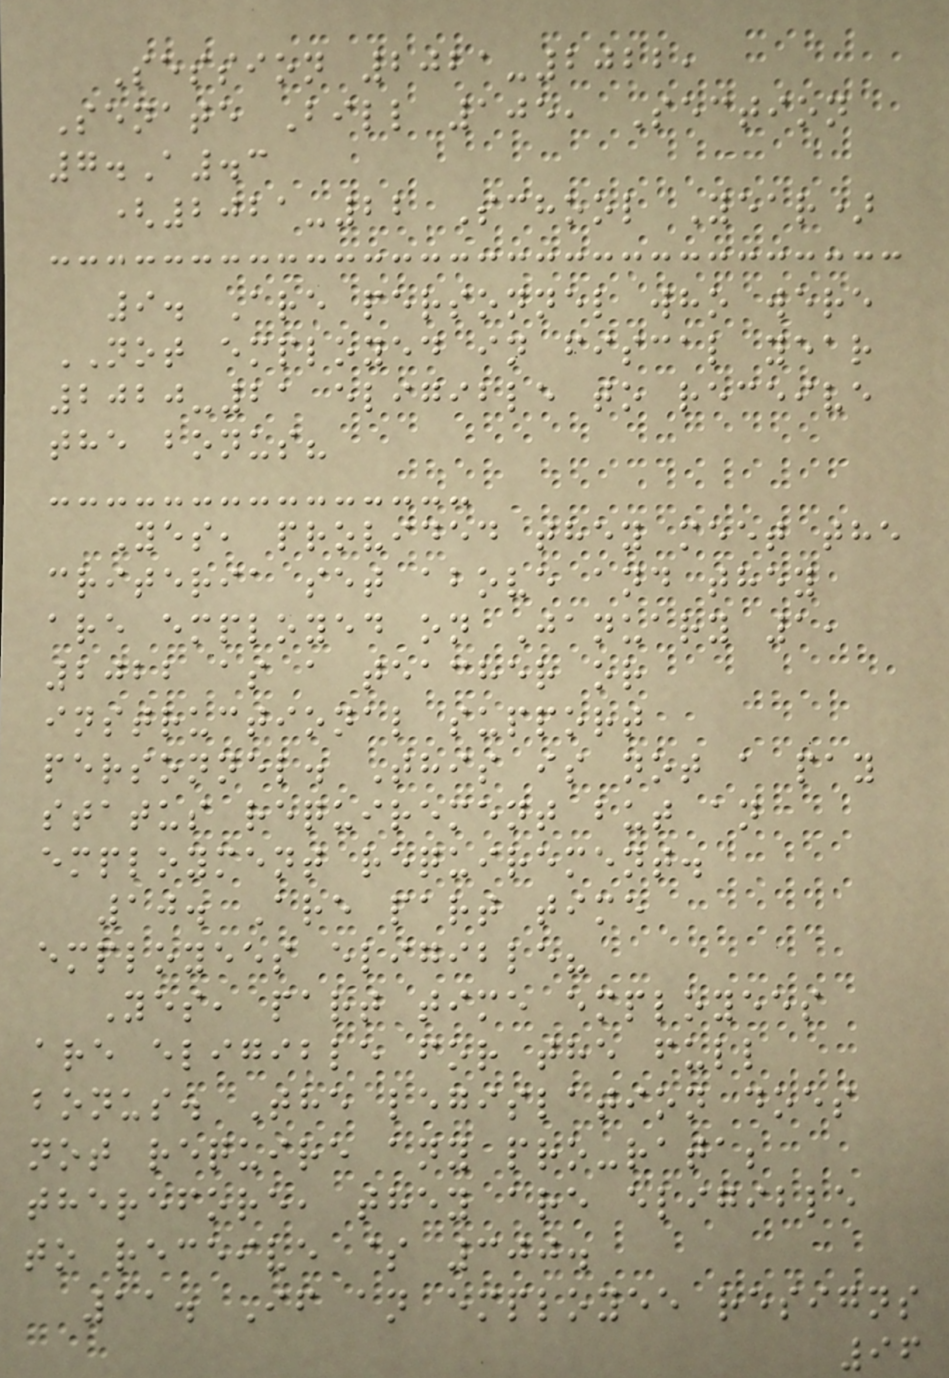Session 2021-2022,
Senate Bill 105, Section
7.A.3
(2021-22 School Year)
9. Are personnel who were
NOT employed in fiscal year
2020-21 eligible to receive
the bonus?
Yes, provided they meet the
criteria set above and they
are employed on January 1,
2022 as a teacher or
instructional support
personnel. This is not a pay
status requirement but an
employment requirement.
10. Are part time
employees eligible?
Yes, part time employees
are eligible for the full
bonus. The legislation does
not require any pro-rata;
therefore, they are eligible
to receive $ 300.
11. If an employee resigns
96
